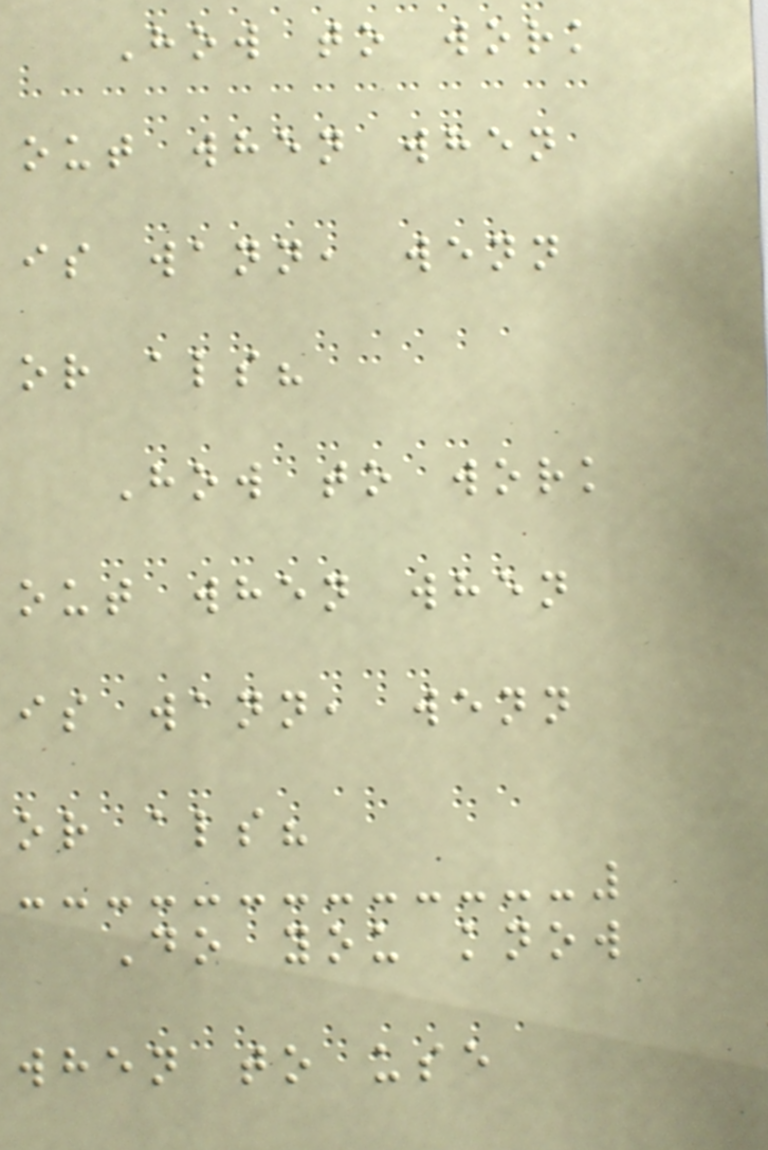How to work
out when when
is wann, wenn
or als?
How to work
out when when
is wann, wenn
or als?
Do you know
when to use
